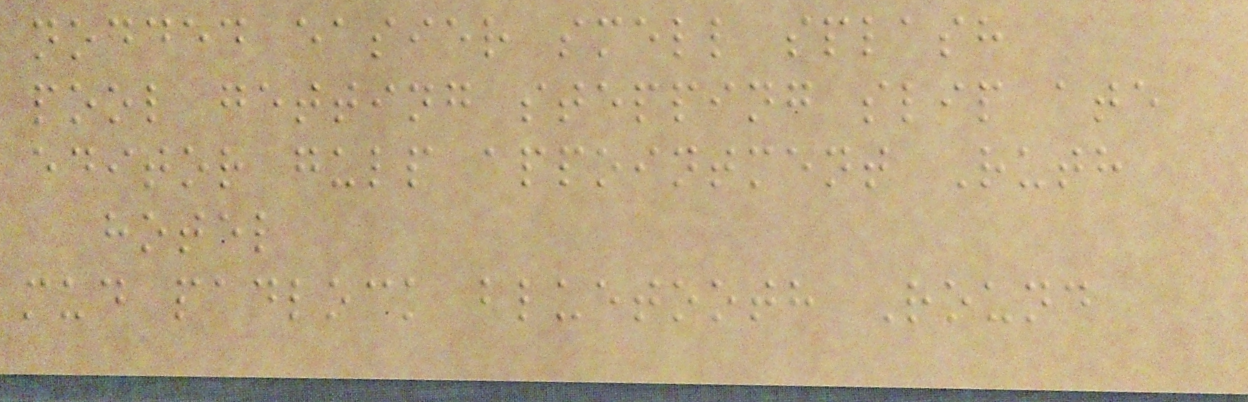nodded easier smell splash
pool getting stepping slip ate
editor gulp appointment Ruth
hotel
mud padlock bluetooth Round
